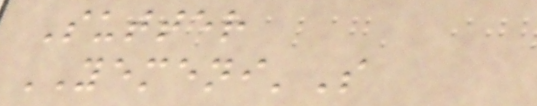Sutter
YEMENI'S
